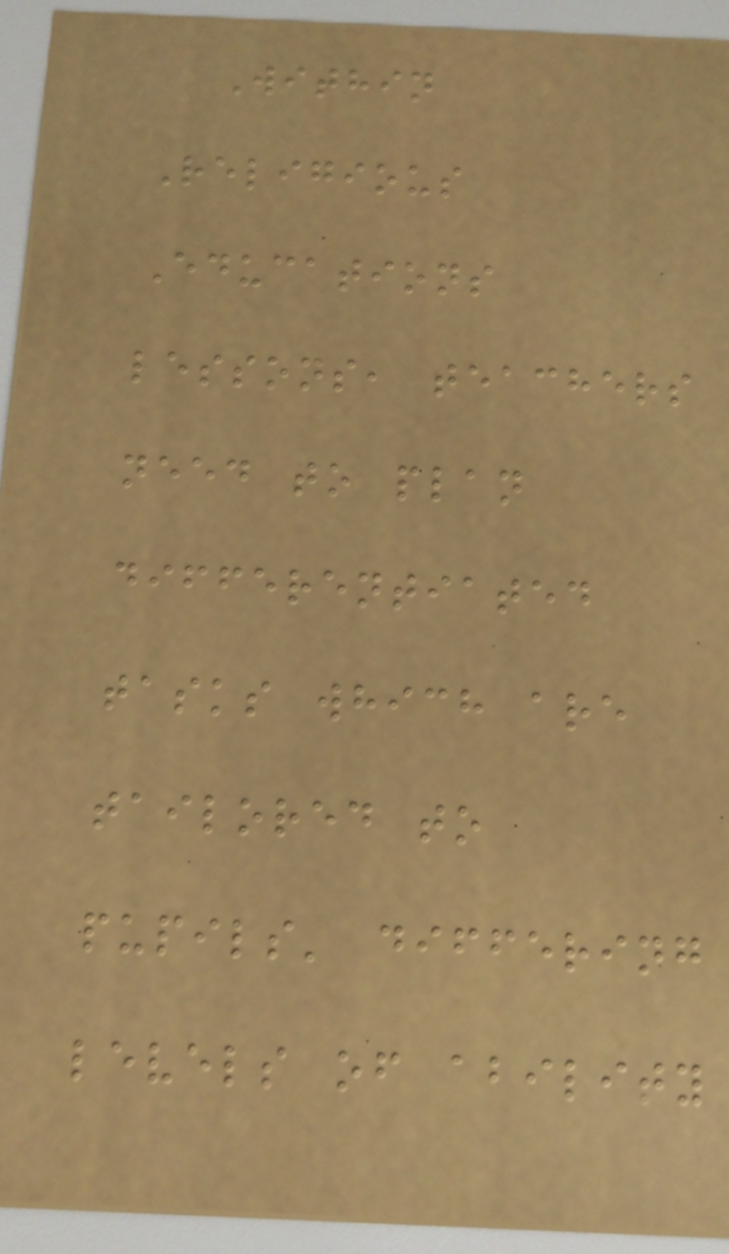Within
Religious
Educations
lessons, teachers
need to plan
differentiated
tasks which are
tailored to
pupils' differing
levels of ability
